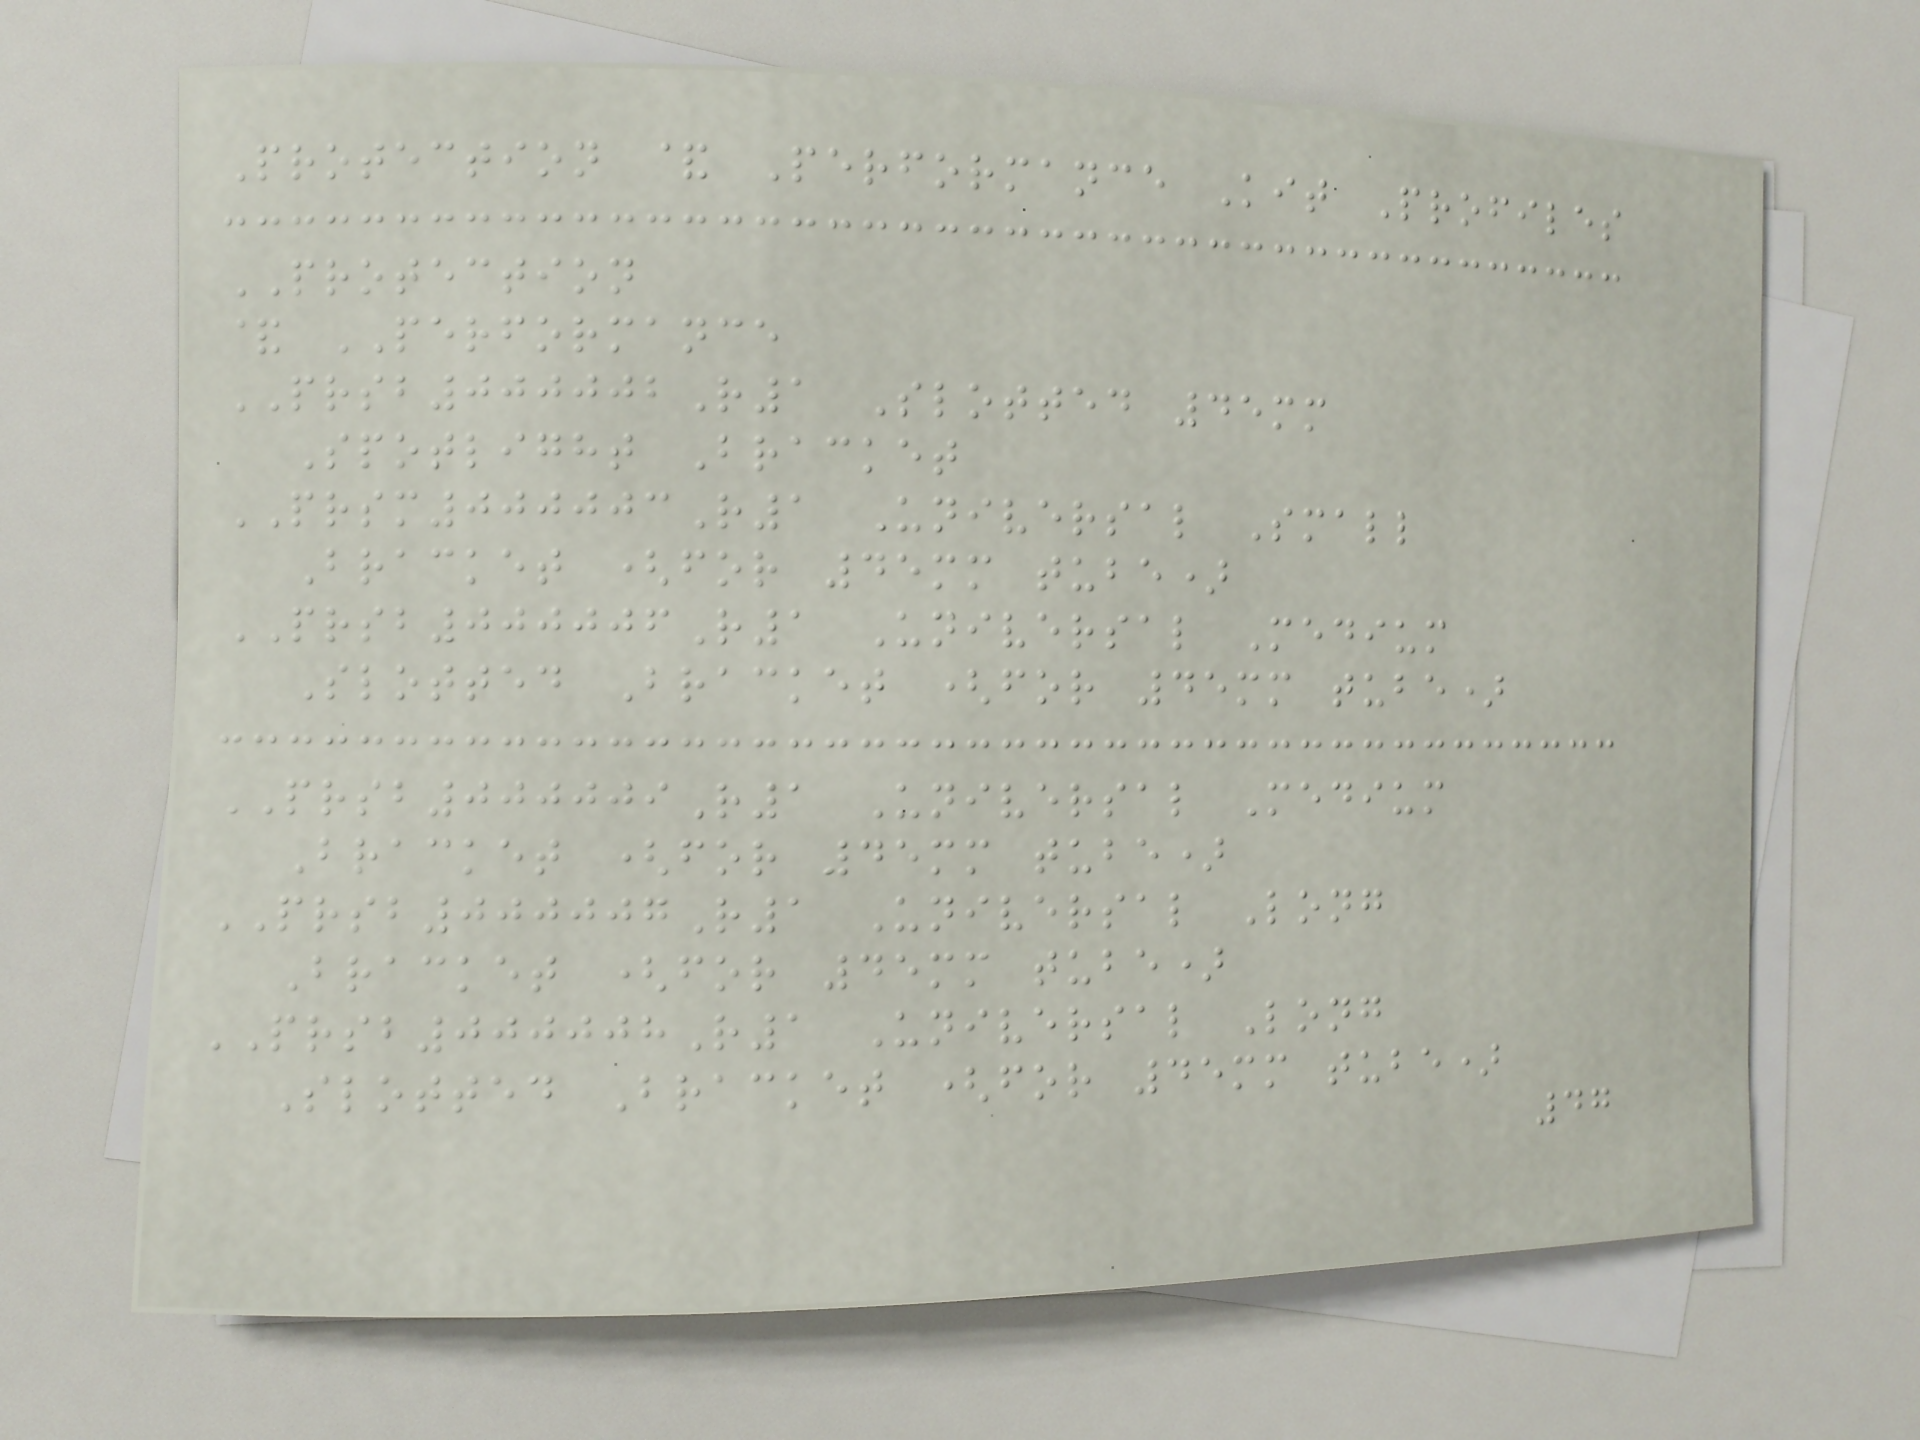Protection & Performance Kit Profiles
PROTECTION
& PERFORMANCE
PRSB000002R1 Slotted 45mm
Spotlight Bracket
PRSM000003R1 Universal Small
Bracket (for 45mm tube)
PRSB000006R1 Universal Medium
Slotted Bracket (for 45mm tube)
PRSB000009R1 Universal Medium
Bracket (for 45mm tube)
PRSB000007R1 Universal Long
Bracket (for 45mm tube)
PRSB000008R1 Universal Long
Slotted Bracket (for 45mm tube)
47
